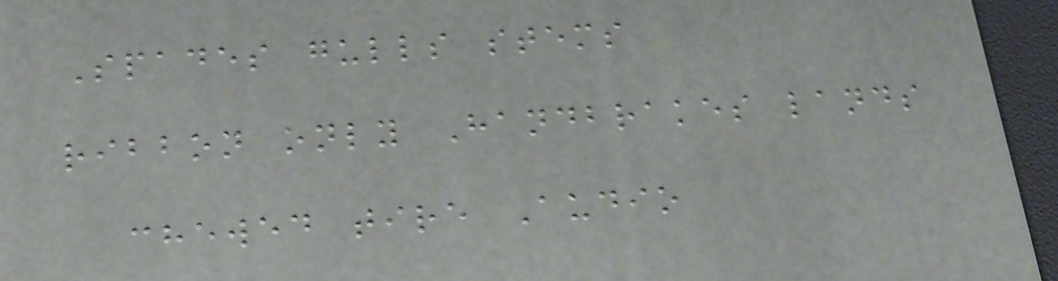Spades gulls stems
ribbon only Handbrakes lands
chewed tire Audio
